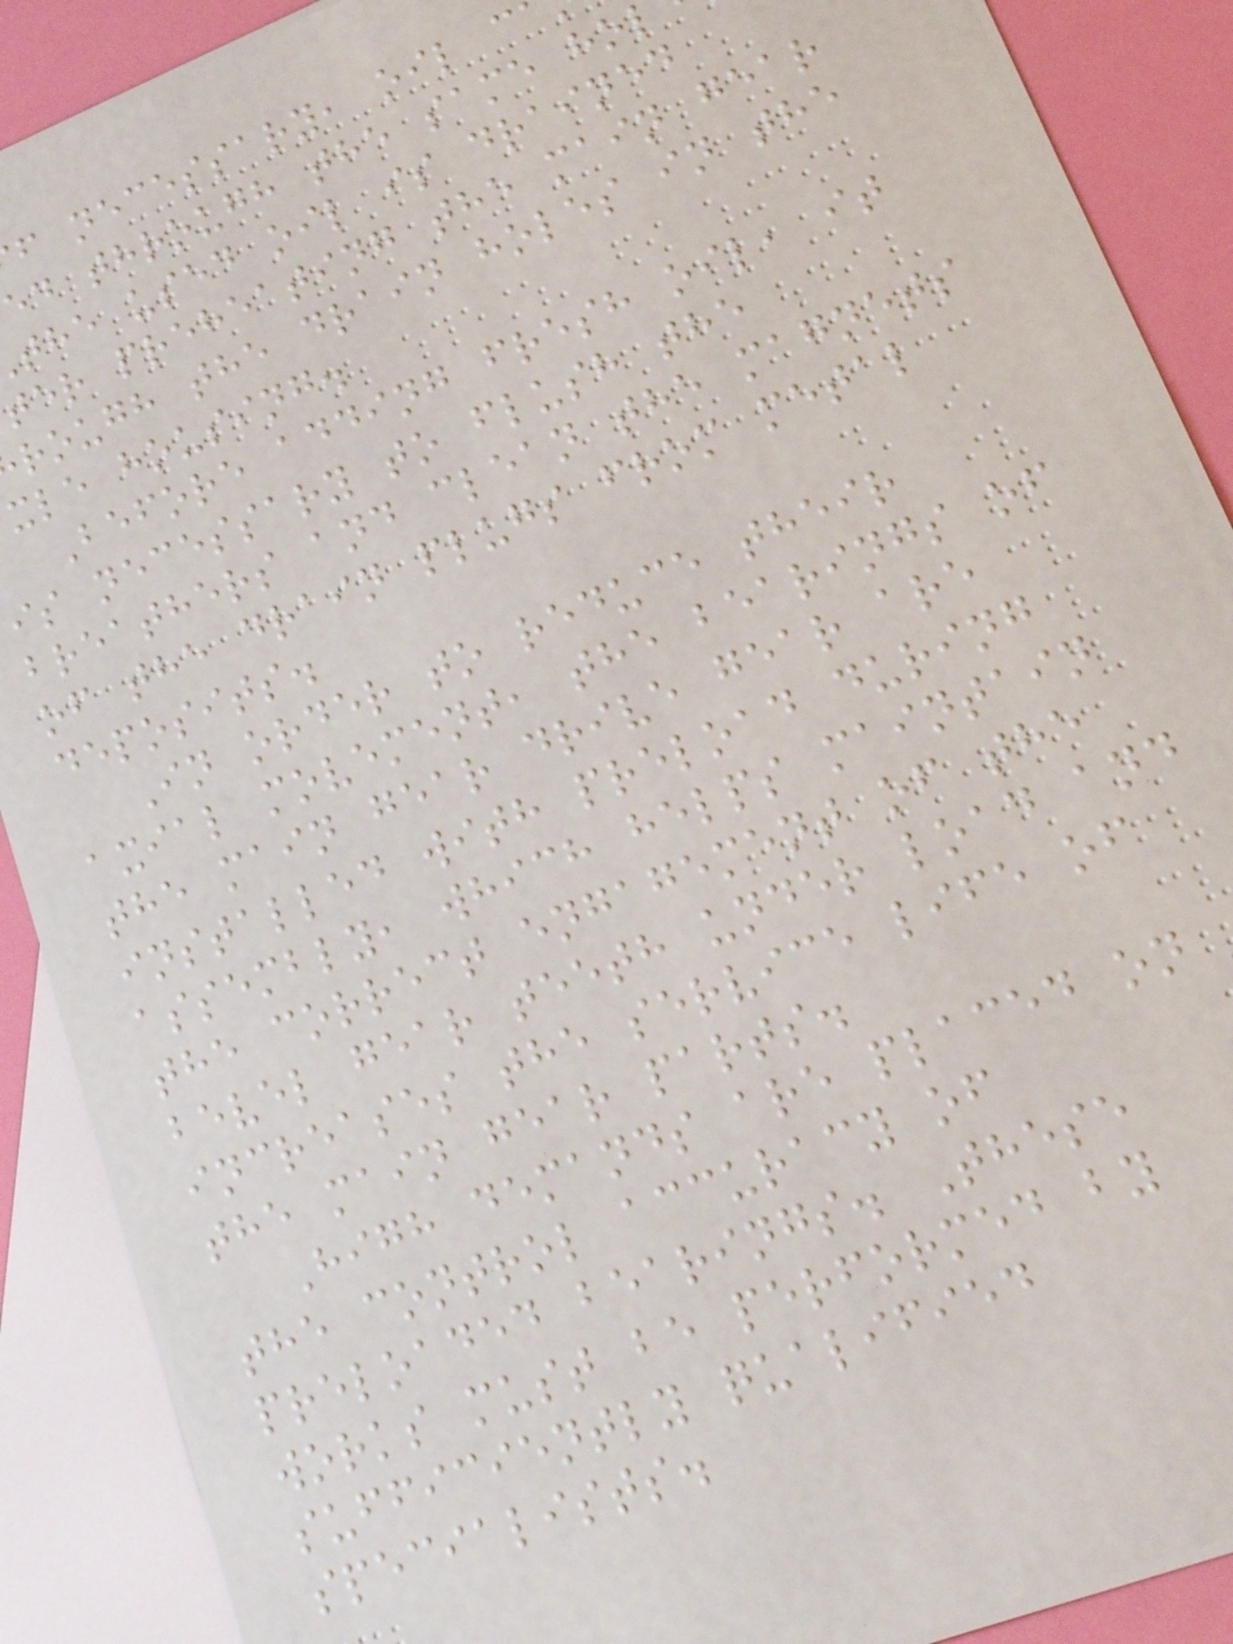f necessary, oil c
ed through the same ho
the used oil is drained
ter preheating the main gear
rough the drain holes in the
xle housing.
Before adding fresh oil, it
is necessary to flush the
breathers and clean the magnets
of the drain plugs from metal
deposits.
In order to reduce their
axial movement, the bearings of
the main gear drive gear are
installed with preload during
assembly, which helps maintain
the correct engagement of the
bevel gear teeth under load and
increases the service life of
the main gear parts.
High demands are placed on
the control accuracy of
preloaded bearings. These
works must be performed by
sufficiently qualified
specialists.
